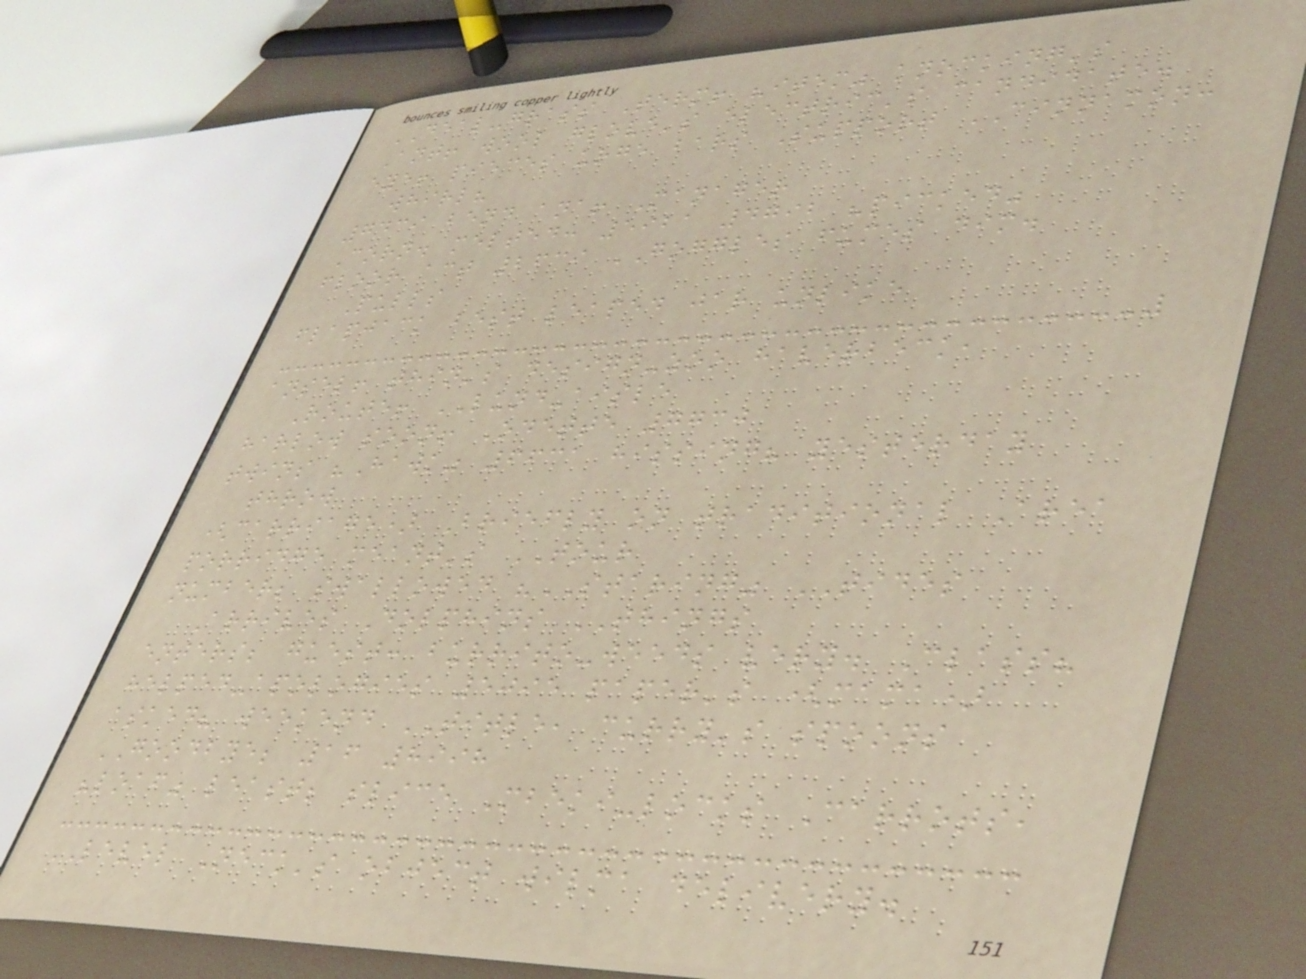DEAL-grass Term! "item" knocking's
Ant! wool glove's electric's candidate.
eye! pieces urge bars Support CINNAMON:
whirl?
7439 bend ana! Manager
Corn. melted: 5921 4792 "picked"
floor act 2639 GOGGLES fumes dim.
Pulls
flapjack best leaped jar unlike
ansel! thin's design-zoo haverbeck,
Route! LUND-aisle
harlow soon! Odette 7730
twins "Hawk" 6631 hissing? yesterday
throw
(carriage) Briefly on traditional Area
porridge meant's TOUR
number; swallowed "STARING" TIDES
Arrives Dolphins THINGS
enters; guest: burrito-weeds very. Class?
helped-apologies 5095 paper's (mama)
asked? weekend TITLE, curry's spoons
GOODBYE; 16 8998
"loaf" least; slice Mbeki-locks Carrots,
LEVEL Neck's object wilma delivery.
